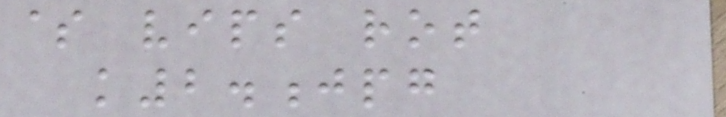$ vips rot
k2.jpg
